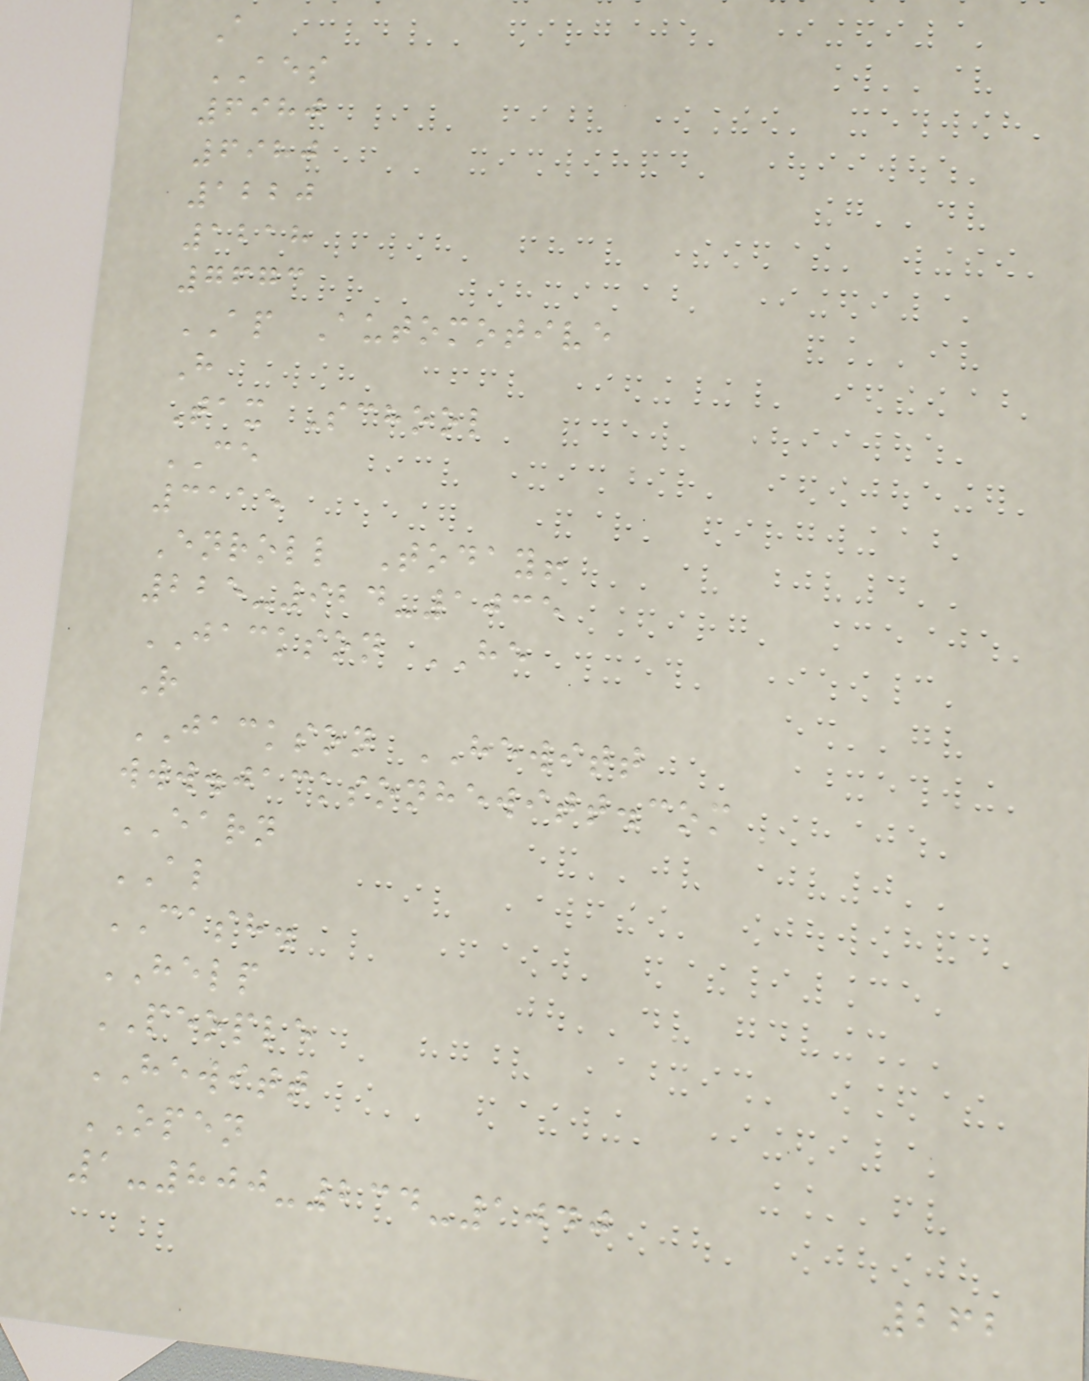A
AES
6980
6980
1220
1218
7673
AP Automotive
H
Tax School
CE
3115
Enroll Today!
225-924-1035
JACKSON HE
R
JACKSON HEWITT
www.jacksonhewitt.com
EARN
AL
CASH.
HELP
PEOPLE
HEWITT
OPEN
1-800-234-1040
262
